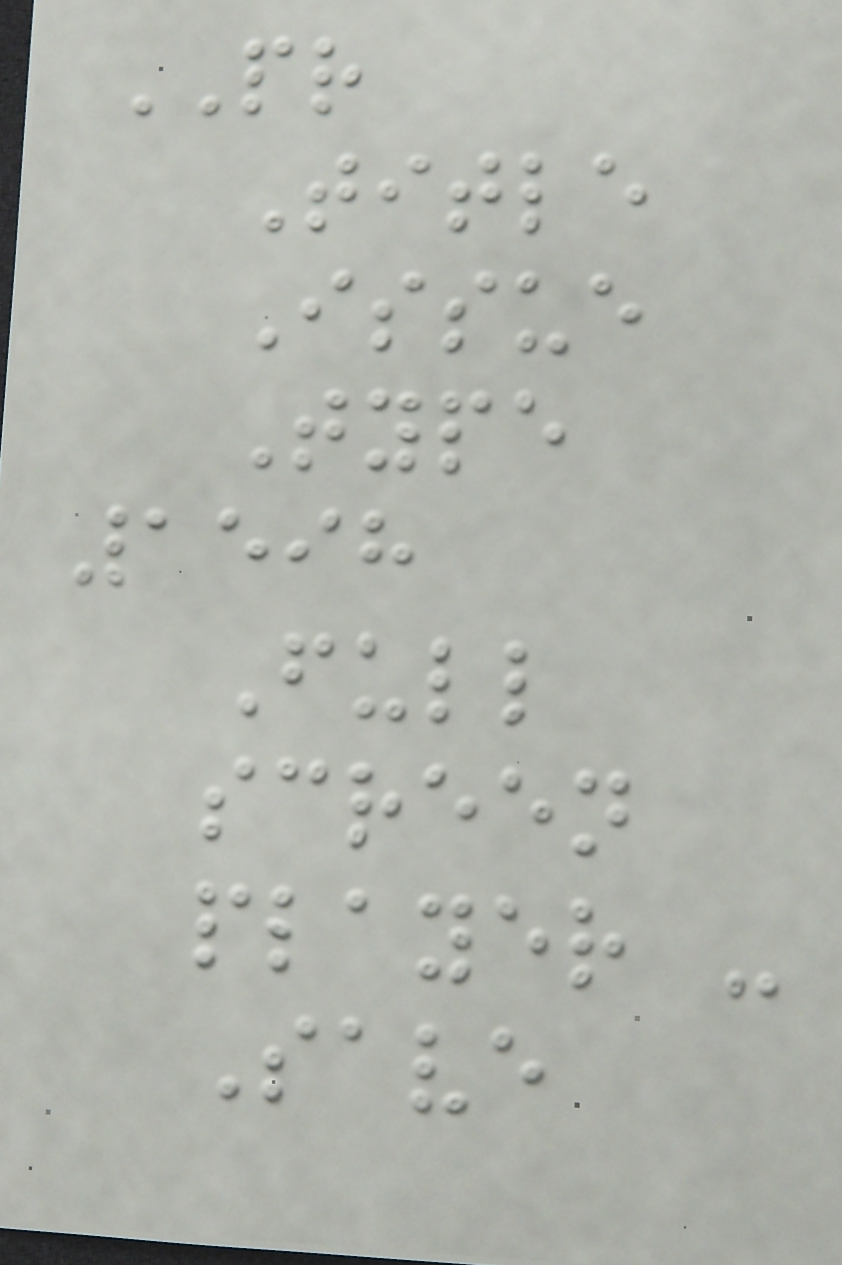PR
Title
Issue
Type
1598
Full
screen
player -
Save
